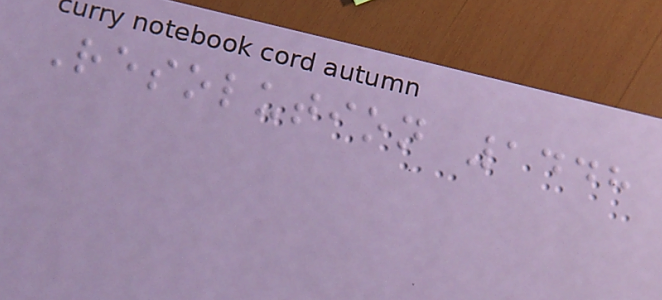Resolution 1448
